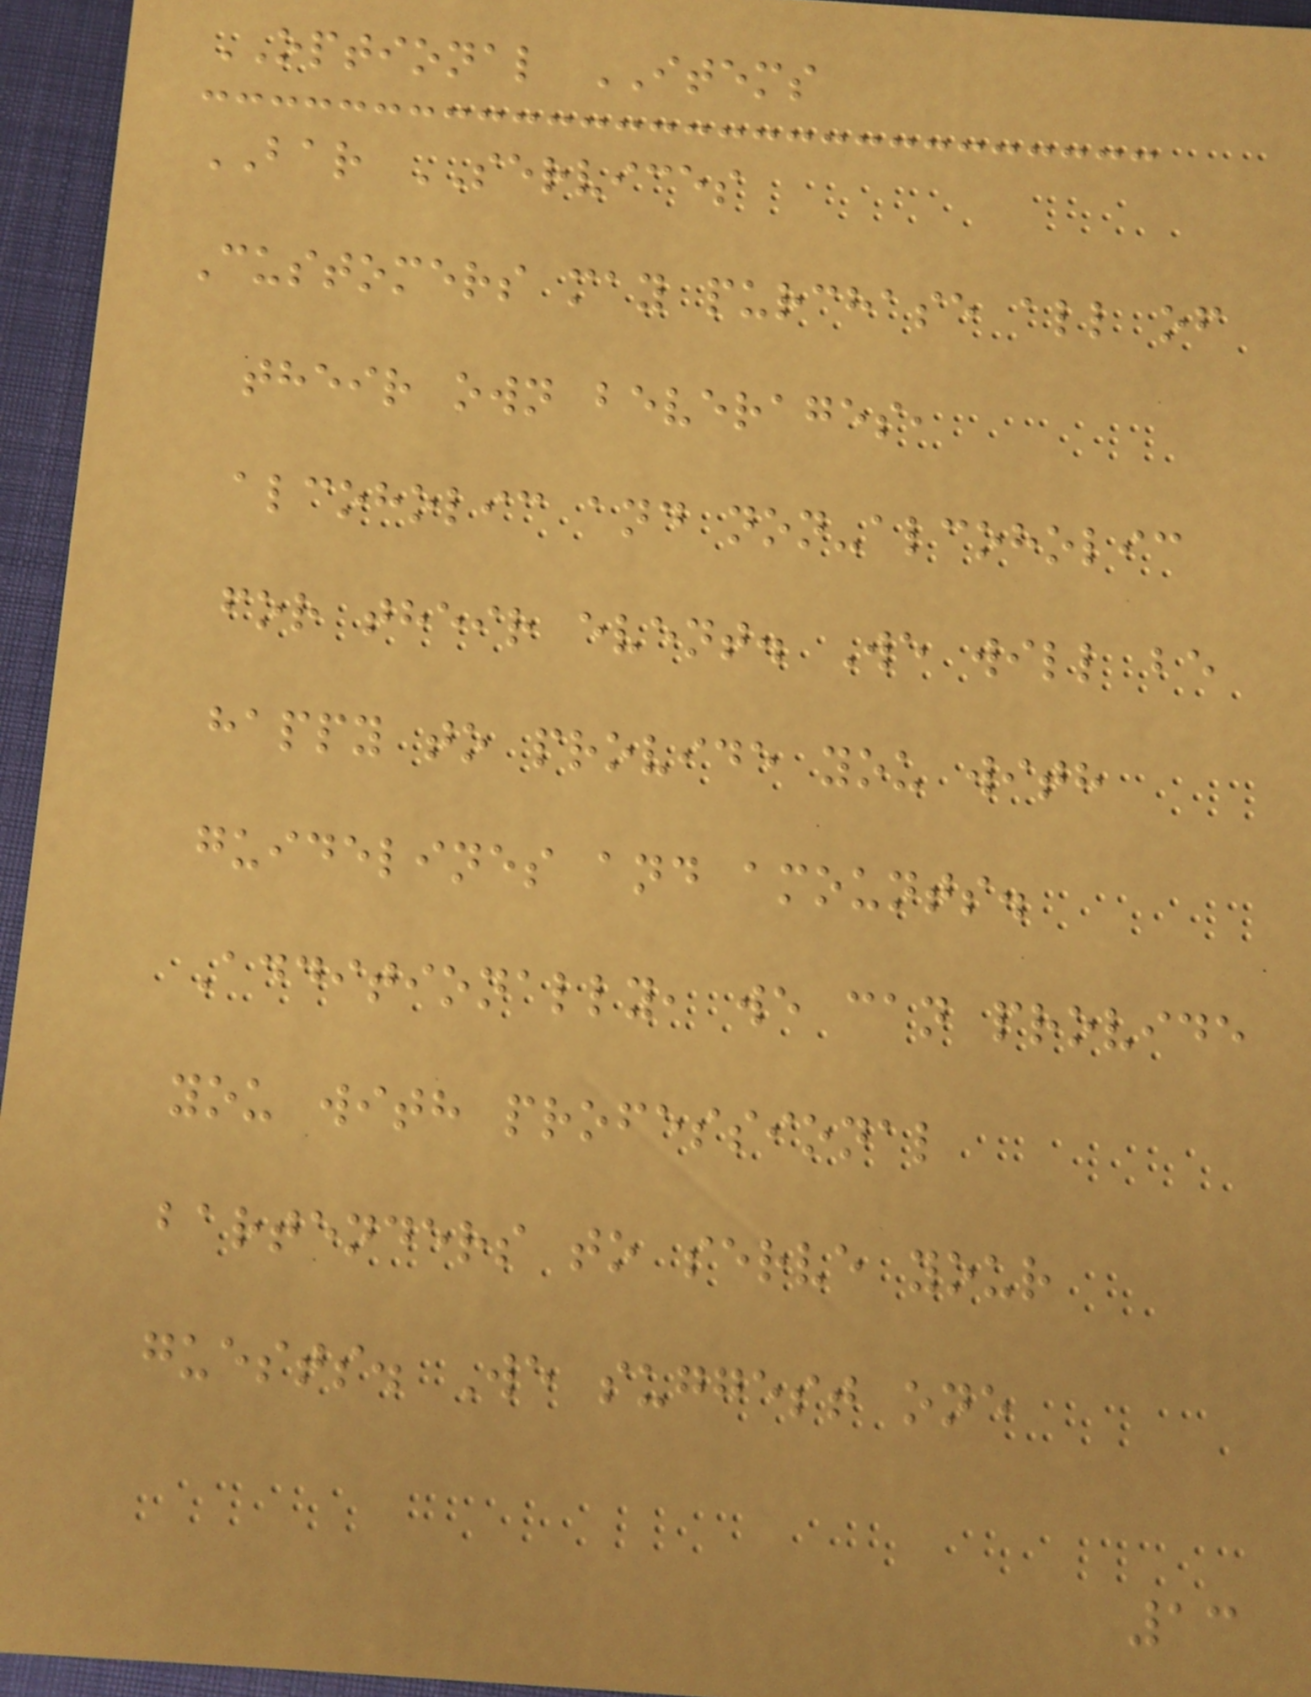OPTIONAL ITEMS
BAR SERVICES
Customers may purchase all of
their own beverages,
alcoholic and non-alcoholic
for their event. We will be
happy to provide you with
guidelines and amounts.
Additionally, we can provide
you with professional
bartenders to serve your
guests. We suggest one
13
